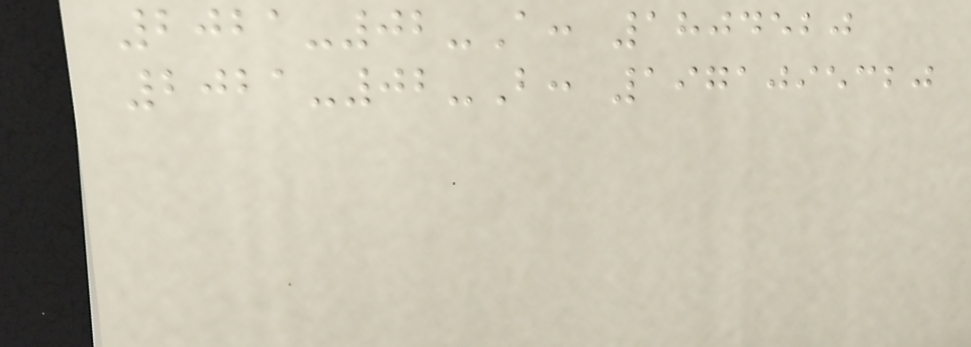2021-02-A: 1804520
2021-02-B: 1971095320
